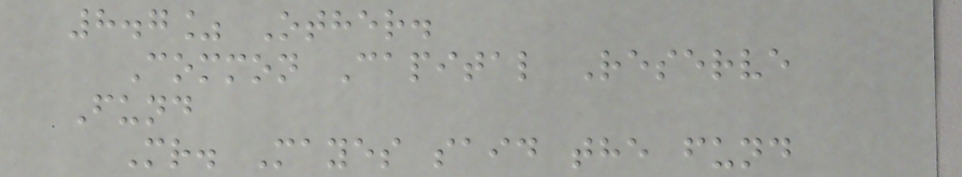8.7% Other.
Common Capital Reserve
Fund
Mr. Mayes said the fund
